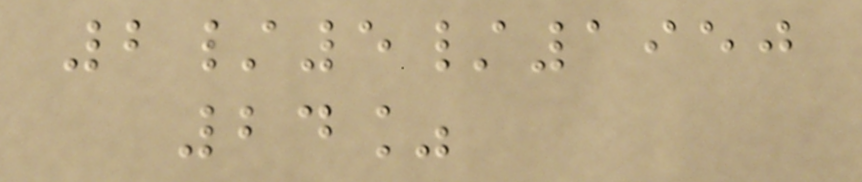2/5/1950
24%
